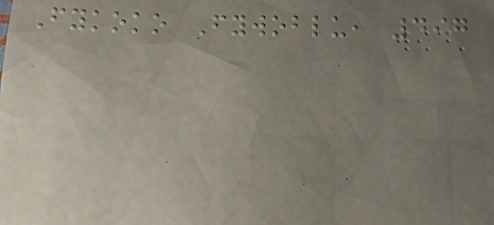Fykoko Fywoblu, 497
